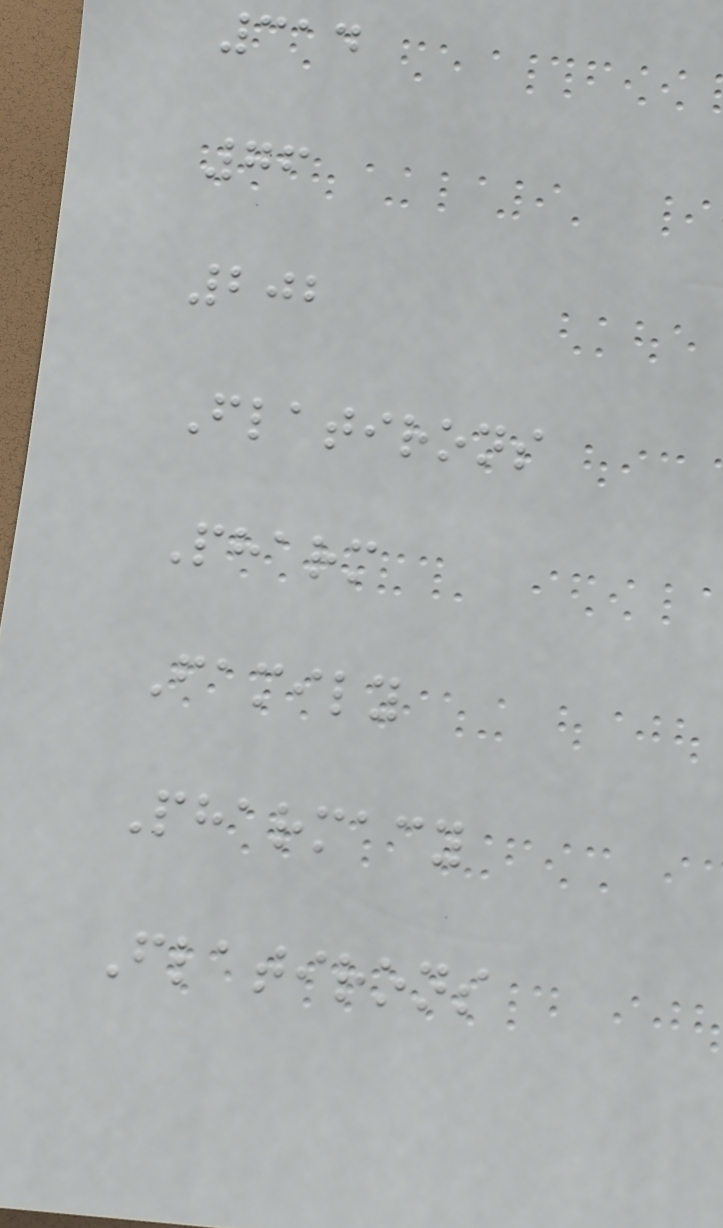314
76
202
Flatirons
Pharm
Family
Pharmacy
Flatirons
